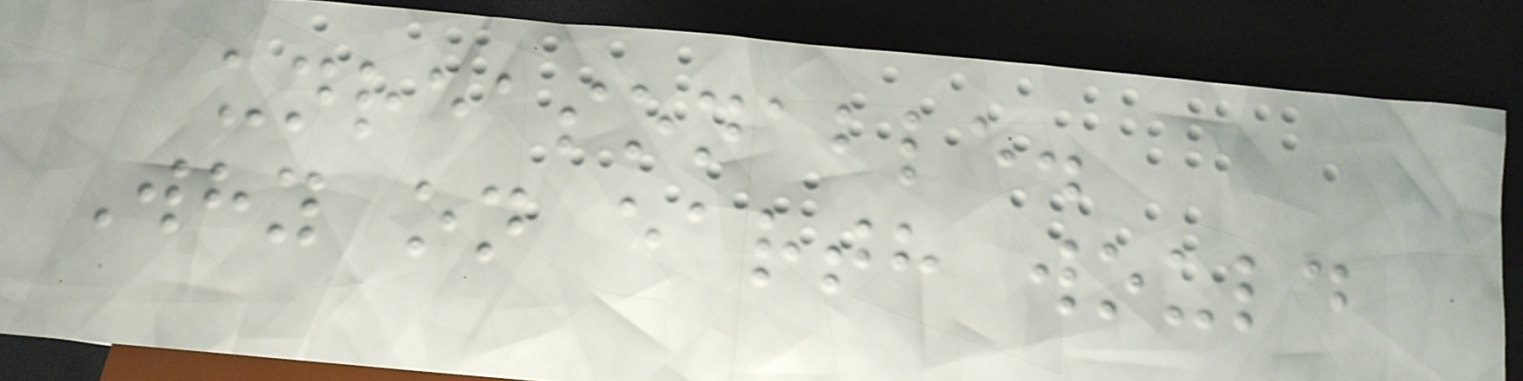unreasonable.
Why on earth would
